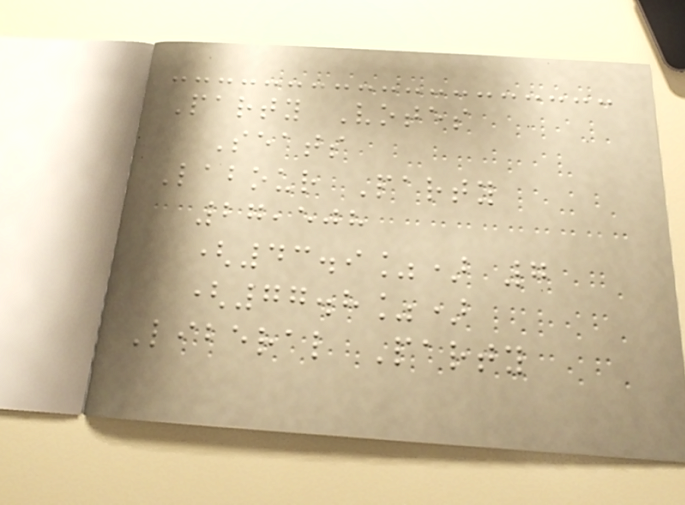Party Votes
Seats
Labour Party
27,508
(43.9%) 7
(77.8%)
Liberal Party
